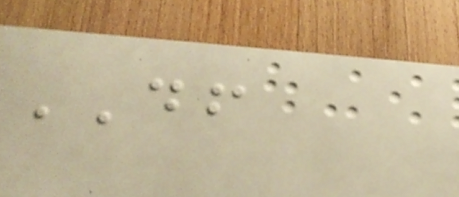DF
